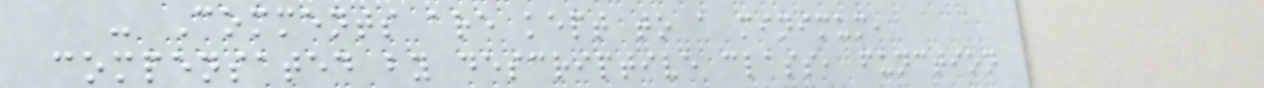- Comments are kept to a minimum,
compensated by descriptive class, function
